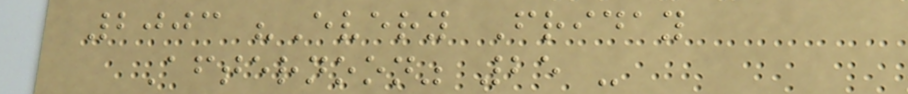2003 "Every Friday
Afternoon" 25 -
